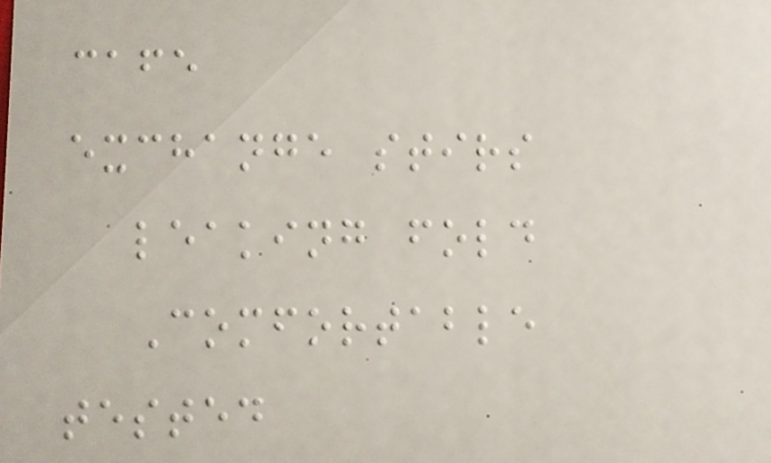cafe
exchange stirs
leaking fold
Comfortable
tested
